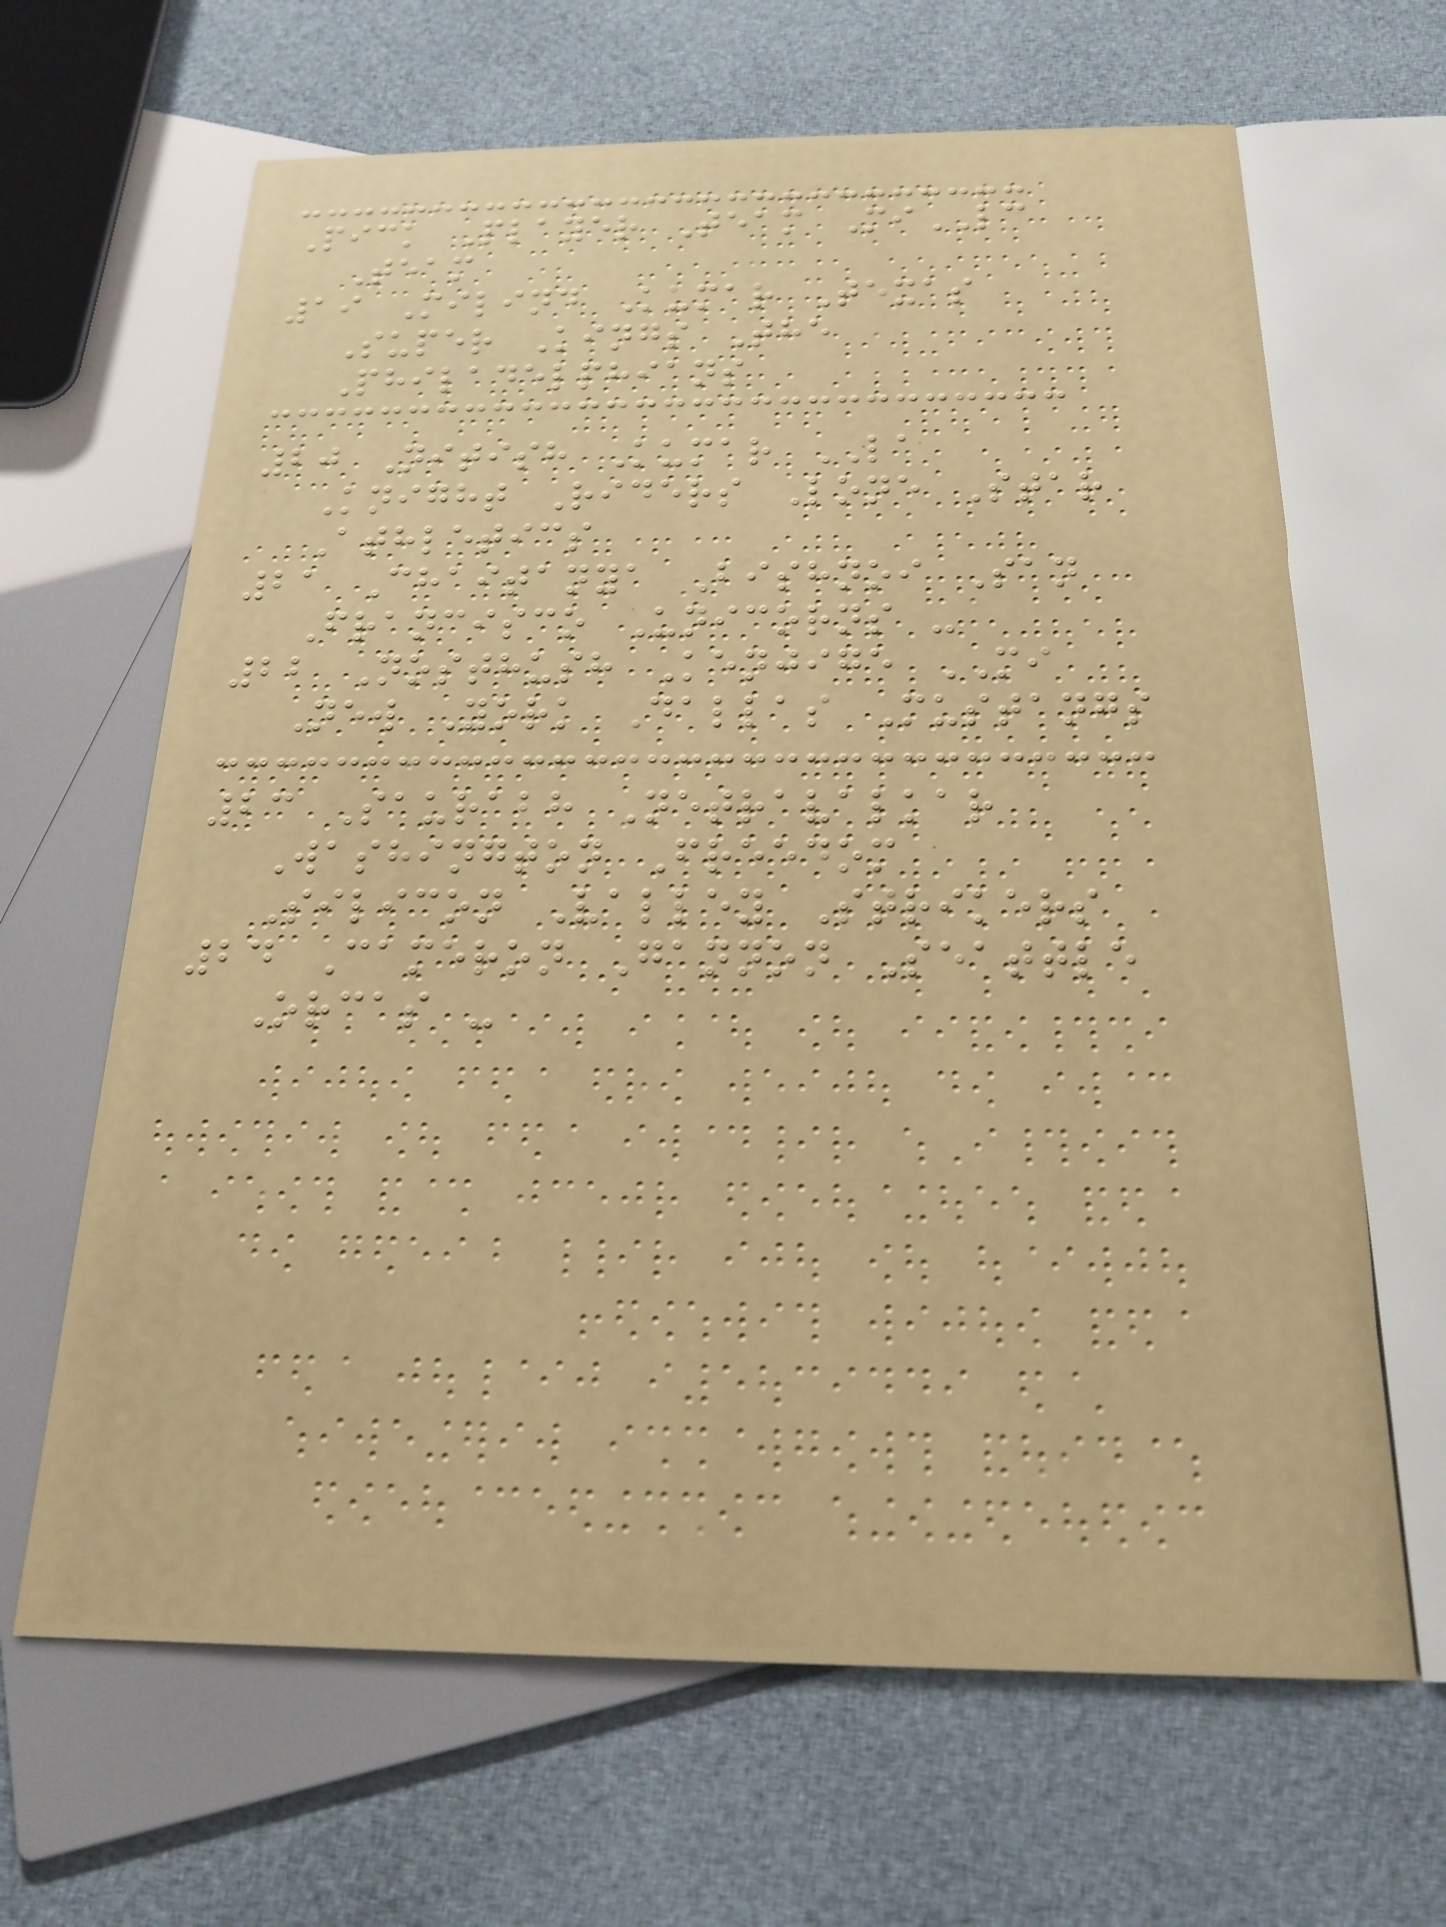Pick Player Team MiLC
Team
19 Milind Kumar Texas
Super Kings The
Philadelphians
20 Nitish Kumar LA
Knight Riders Lone Star
Athletics
21 Chaitanya Bishnoi San
Francisco Unicorns -
22 Nosthush Kenjige MI
New York Dallas Mustangs
23 Saurabh Netravalkar
Washington Freedom
Silicon Valley Strikers
24 Cameron Gannon Seattle
Orcas -
